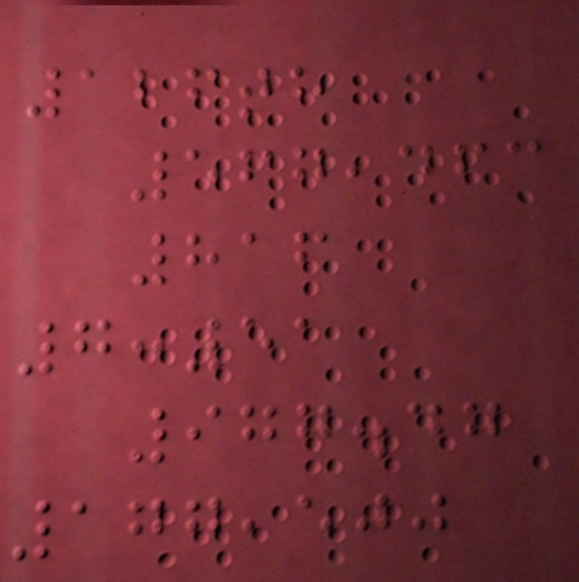126th
567,463
816
7:51
977.47
177,500
